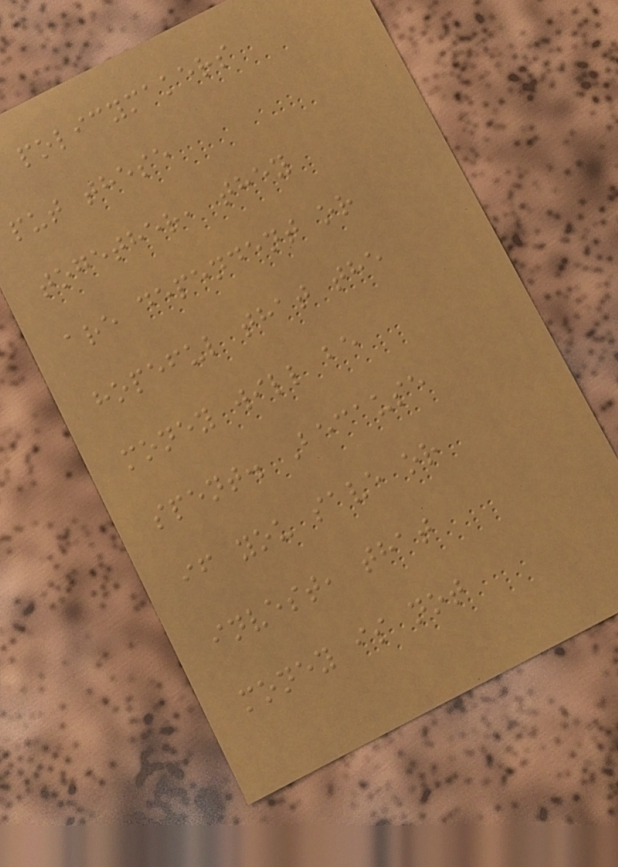policymakers
put these
together, they
are dependent or
hopeful that the
money will be
spent. Because
if you save or
invest, that
money is not
